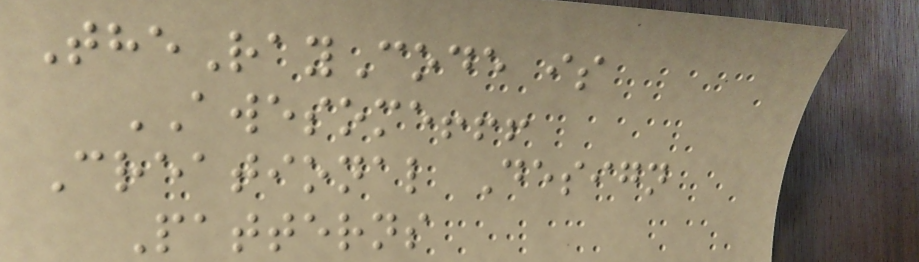TheRayCode is
AWESOME!!!
Creational Design
Patterns
